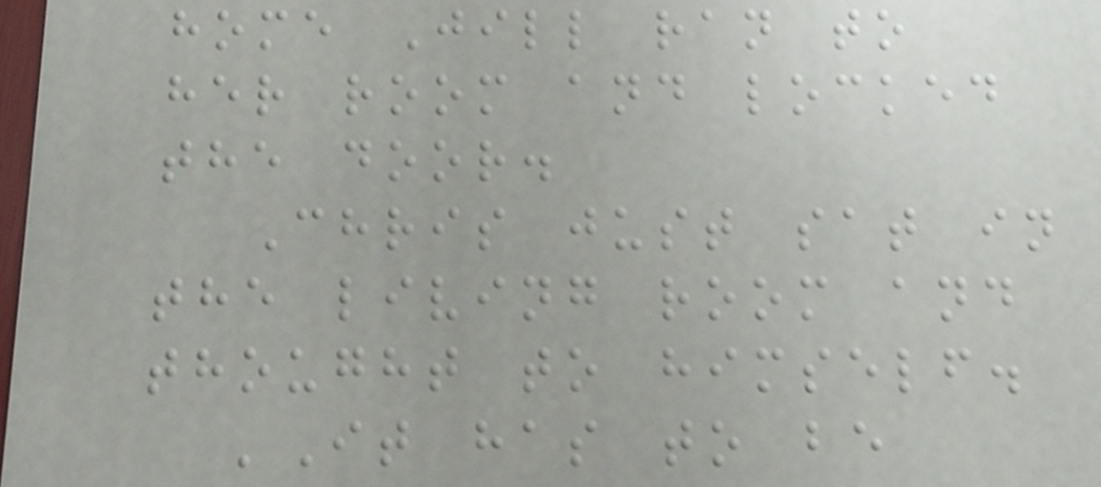home Jill ran to
her room and locked
the door.
Chris just sat in
the living room and
thought to himself.
'It has to be
